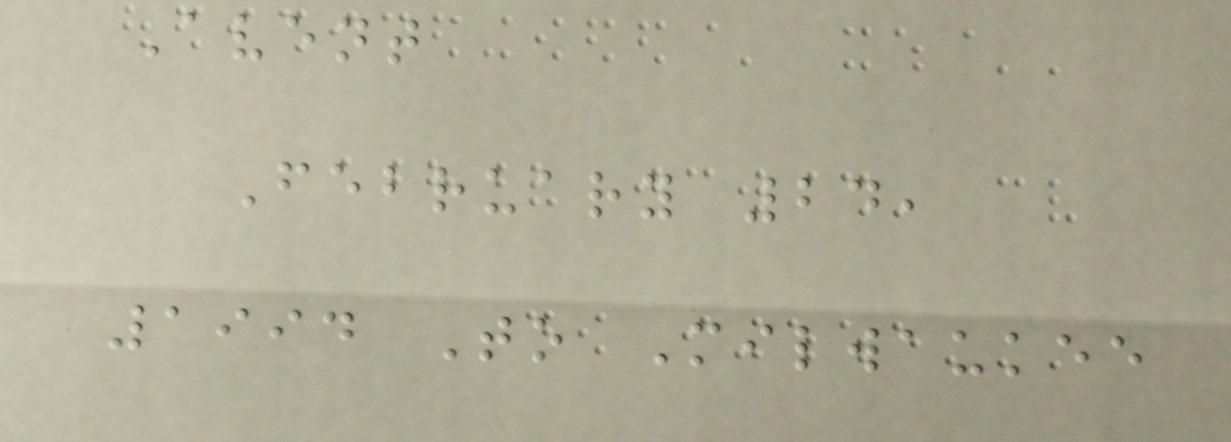Avent
February 24,
1994 To Milwaukee
